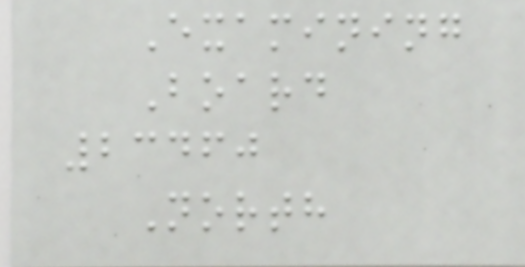Examining
Board
23460
North
